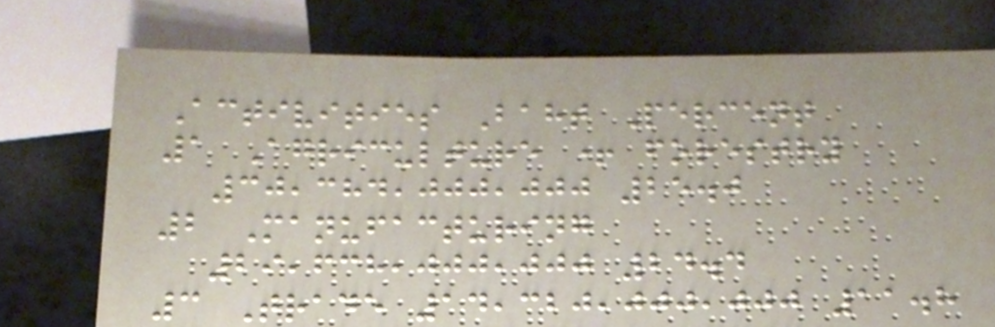Activities Baht Percent
1 Agriculture + forestry
30,384,000,000 25.0
2 Manufacturing
29,638,000,000 24.4
3 Trade 14,320,000,000 11.8
